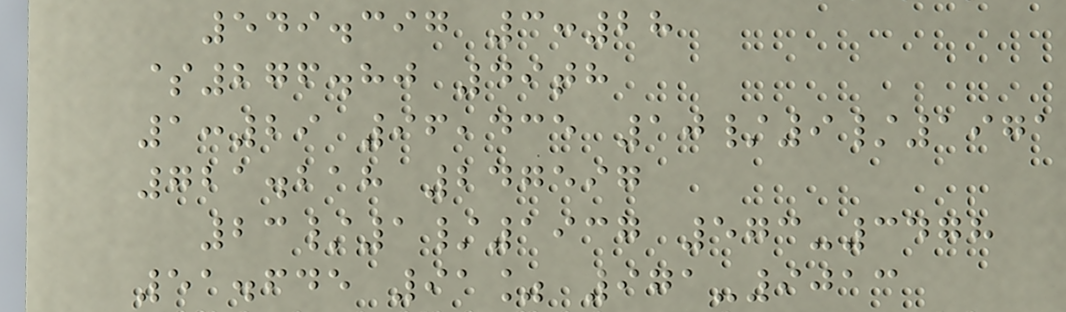549.397 3:28
$276.80 49th
1:29 96,435 10/9/1971
721.218 247597
23/1/1937 573-3478
51.645 91% 971-9013
